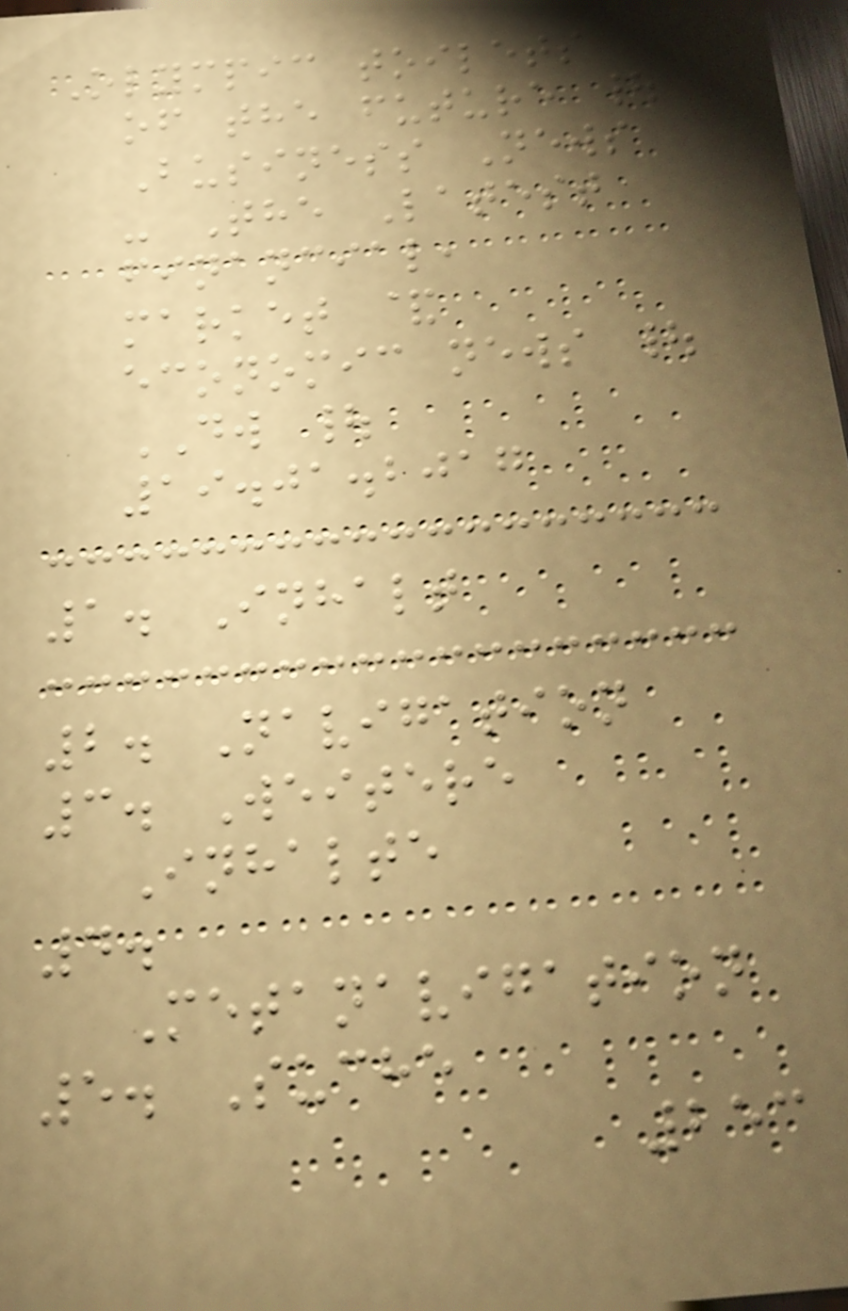Olympic toilets
of the future |
Business News
- The Latest
financial,
market &
economic news |
DW |
19.01.2017
1. Inhalt
2. Navigation
3. Weitere
Inhalte
4.
Metanavigation
5. Suche
253
